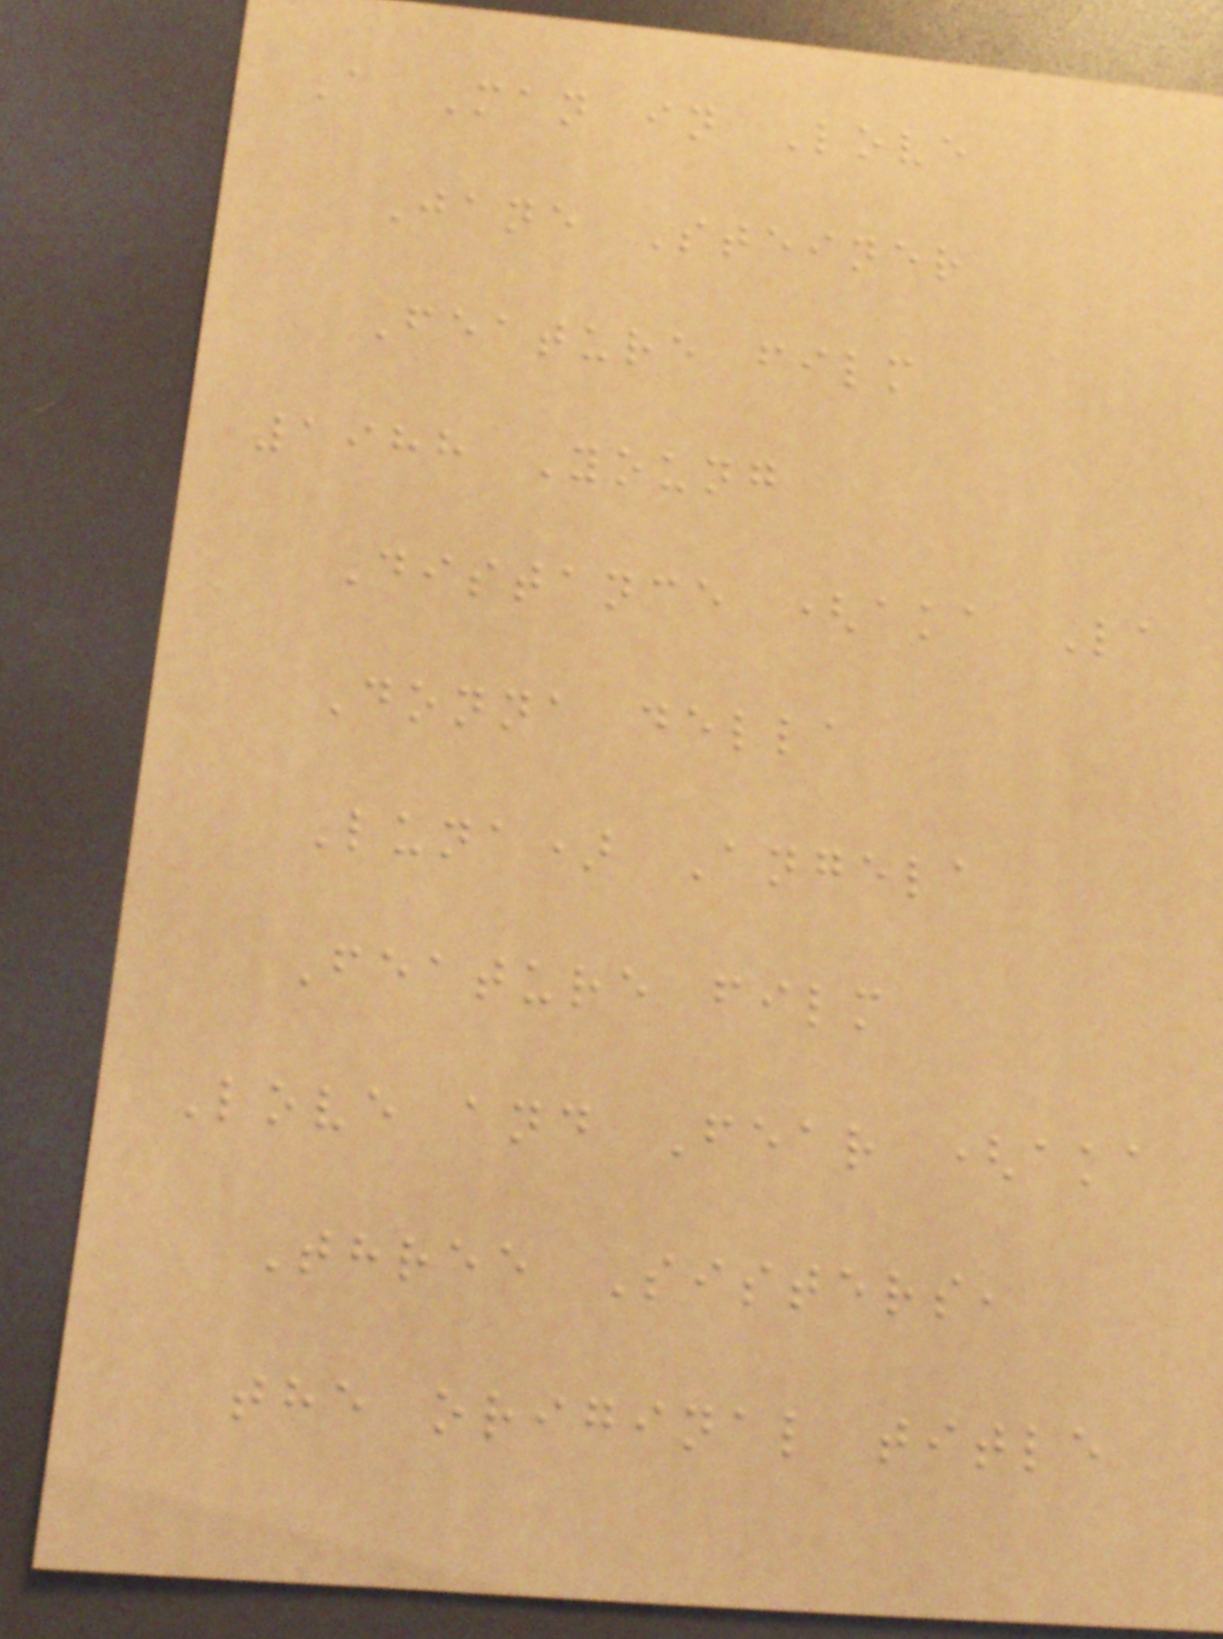A Man in Love
Jane Steiner
Feature film
1988 Young
Distance (aka La
Donna della
Luna) Angela
Feature film
Love and Fear (aka
Three Sisters,
the original title
